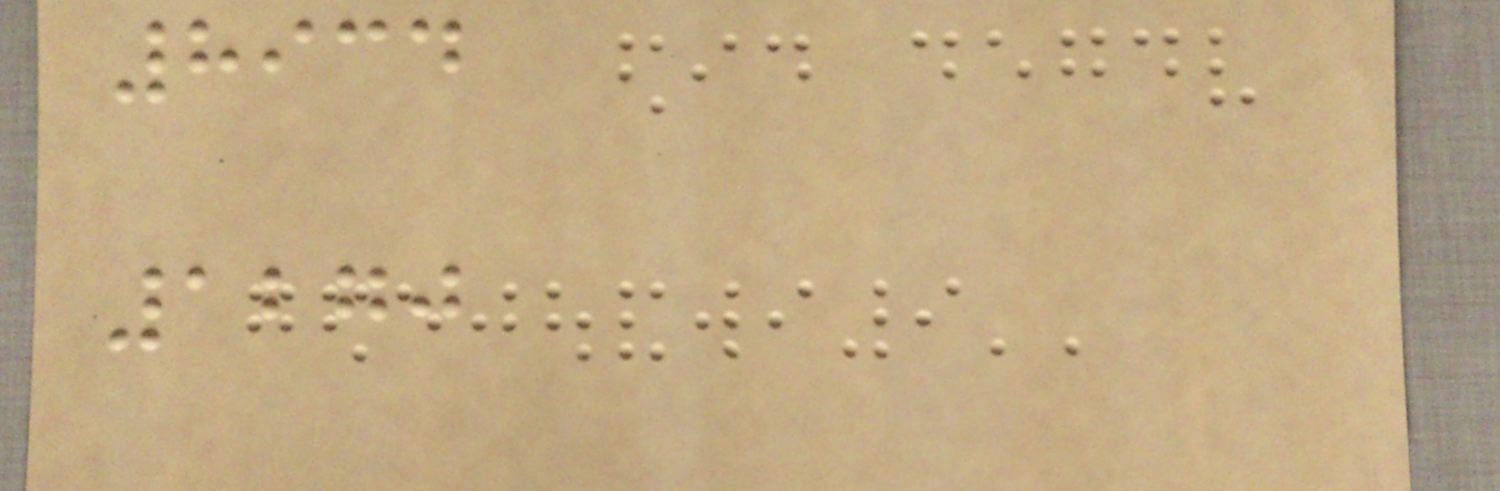8934
1270
